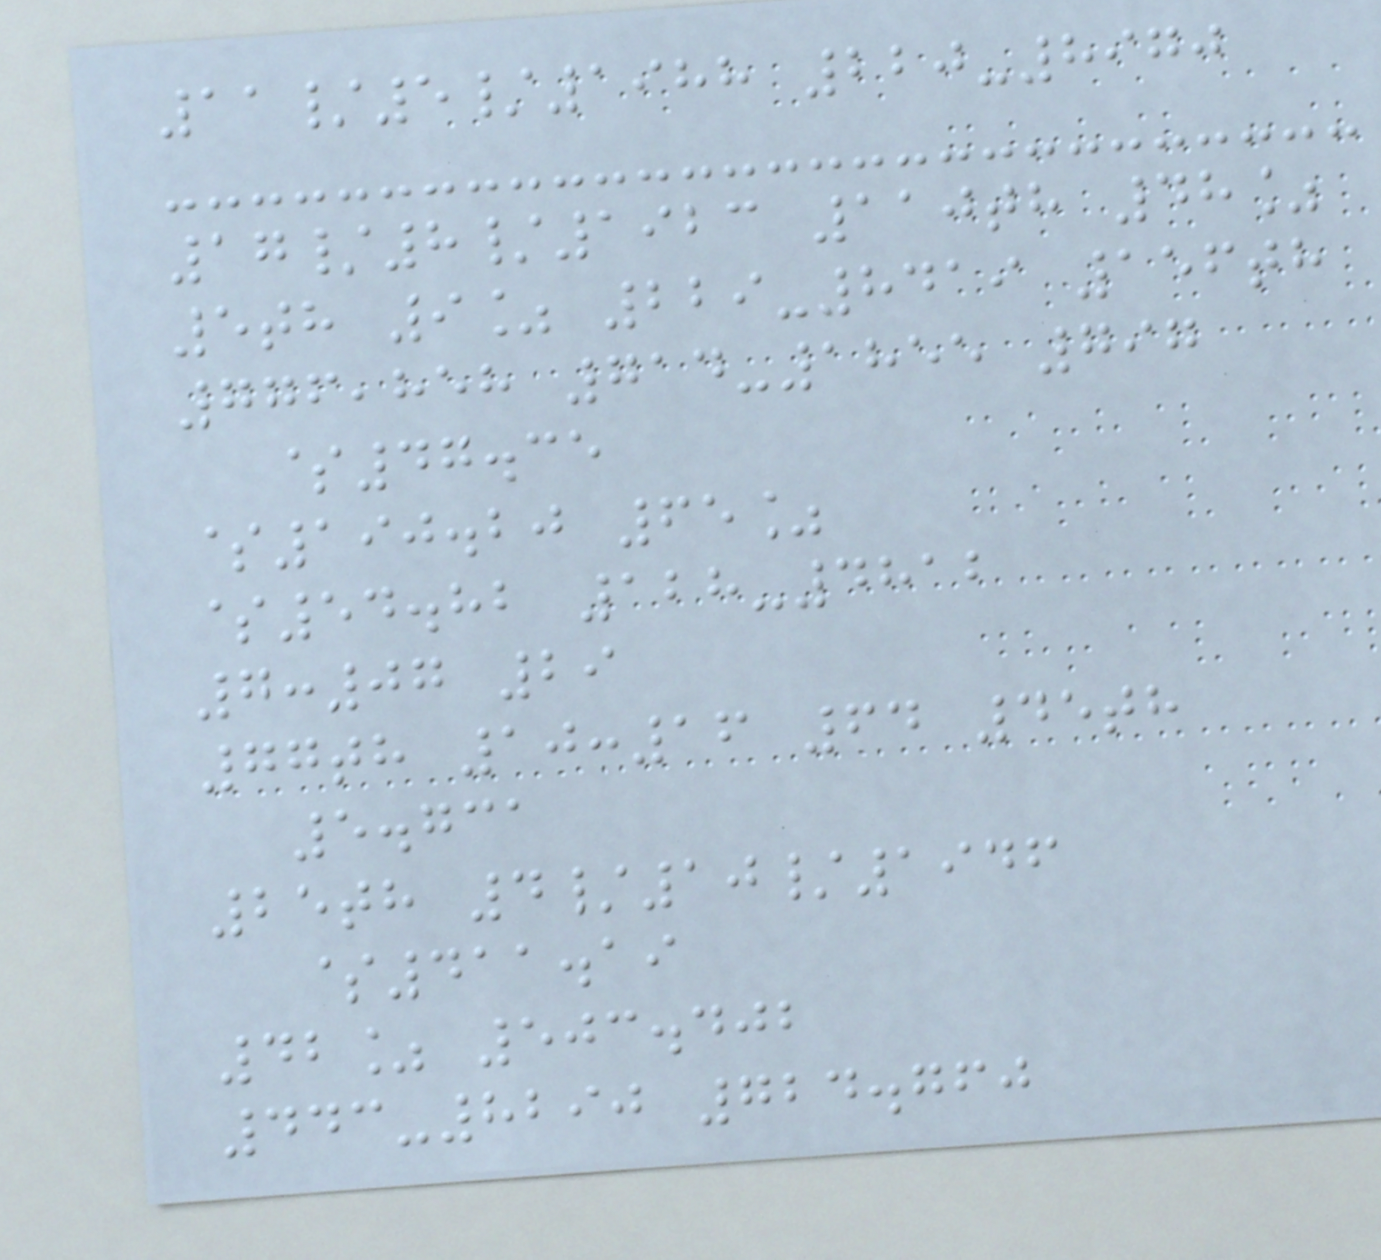11/5/1988 220-8970
17/8/1923 110th 48%
5th 9% 229-8419 156th
776,858 714-1855 797
$47.35
$190.20 65%
$54.82 128-4812
7:07 29
77th 10:16 64 45th
5.731
25th 4/10/1946
$411.19
42% 503.402
443-8290 724.760
